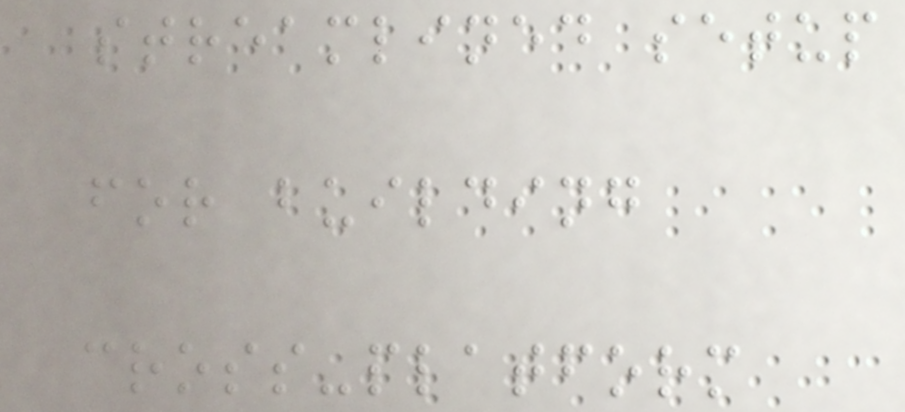streamlined setup
for building
cross-platform
